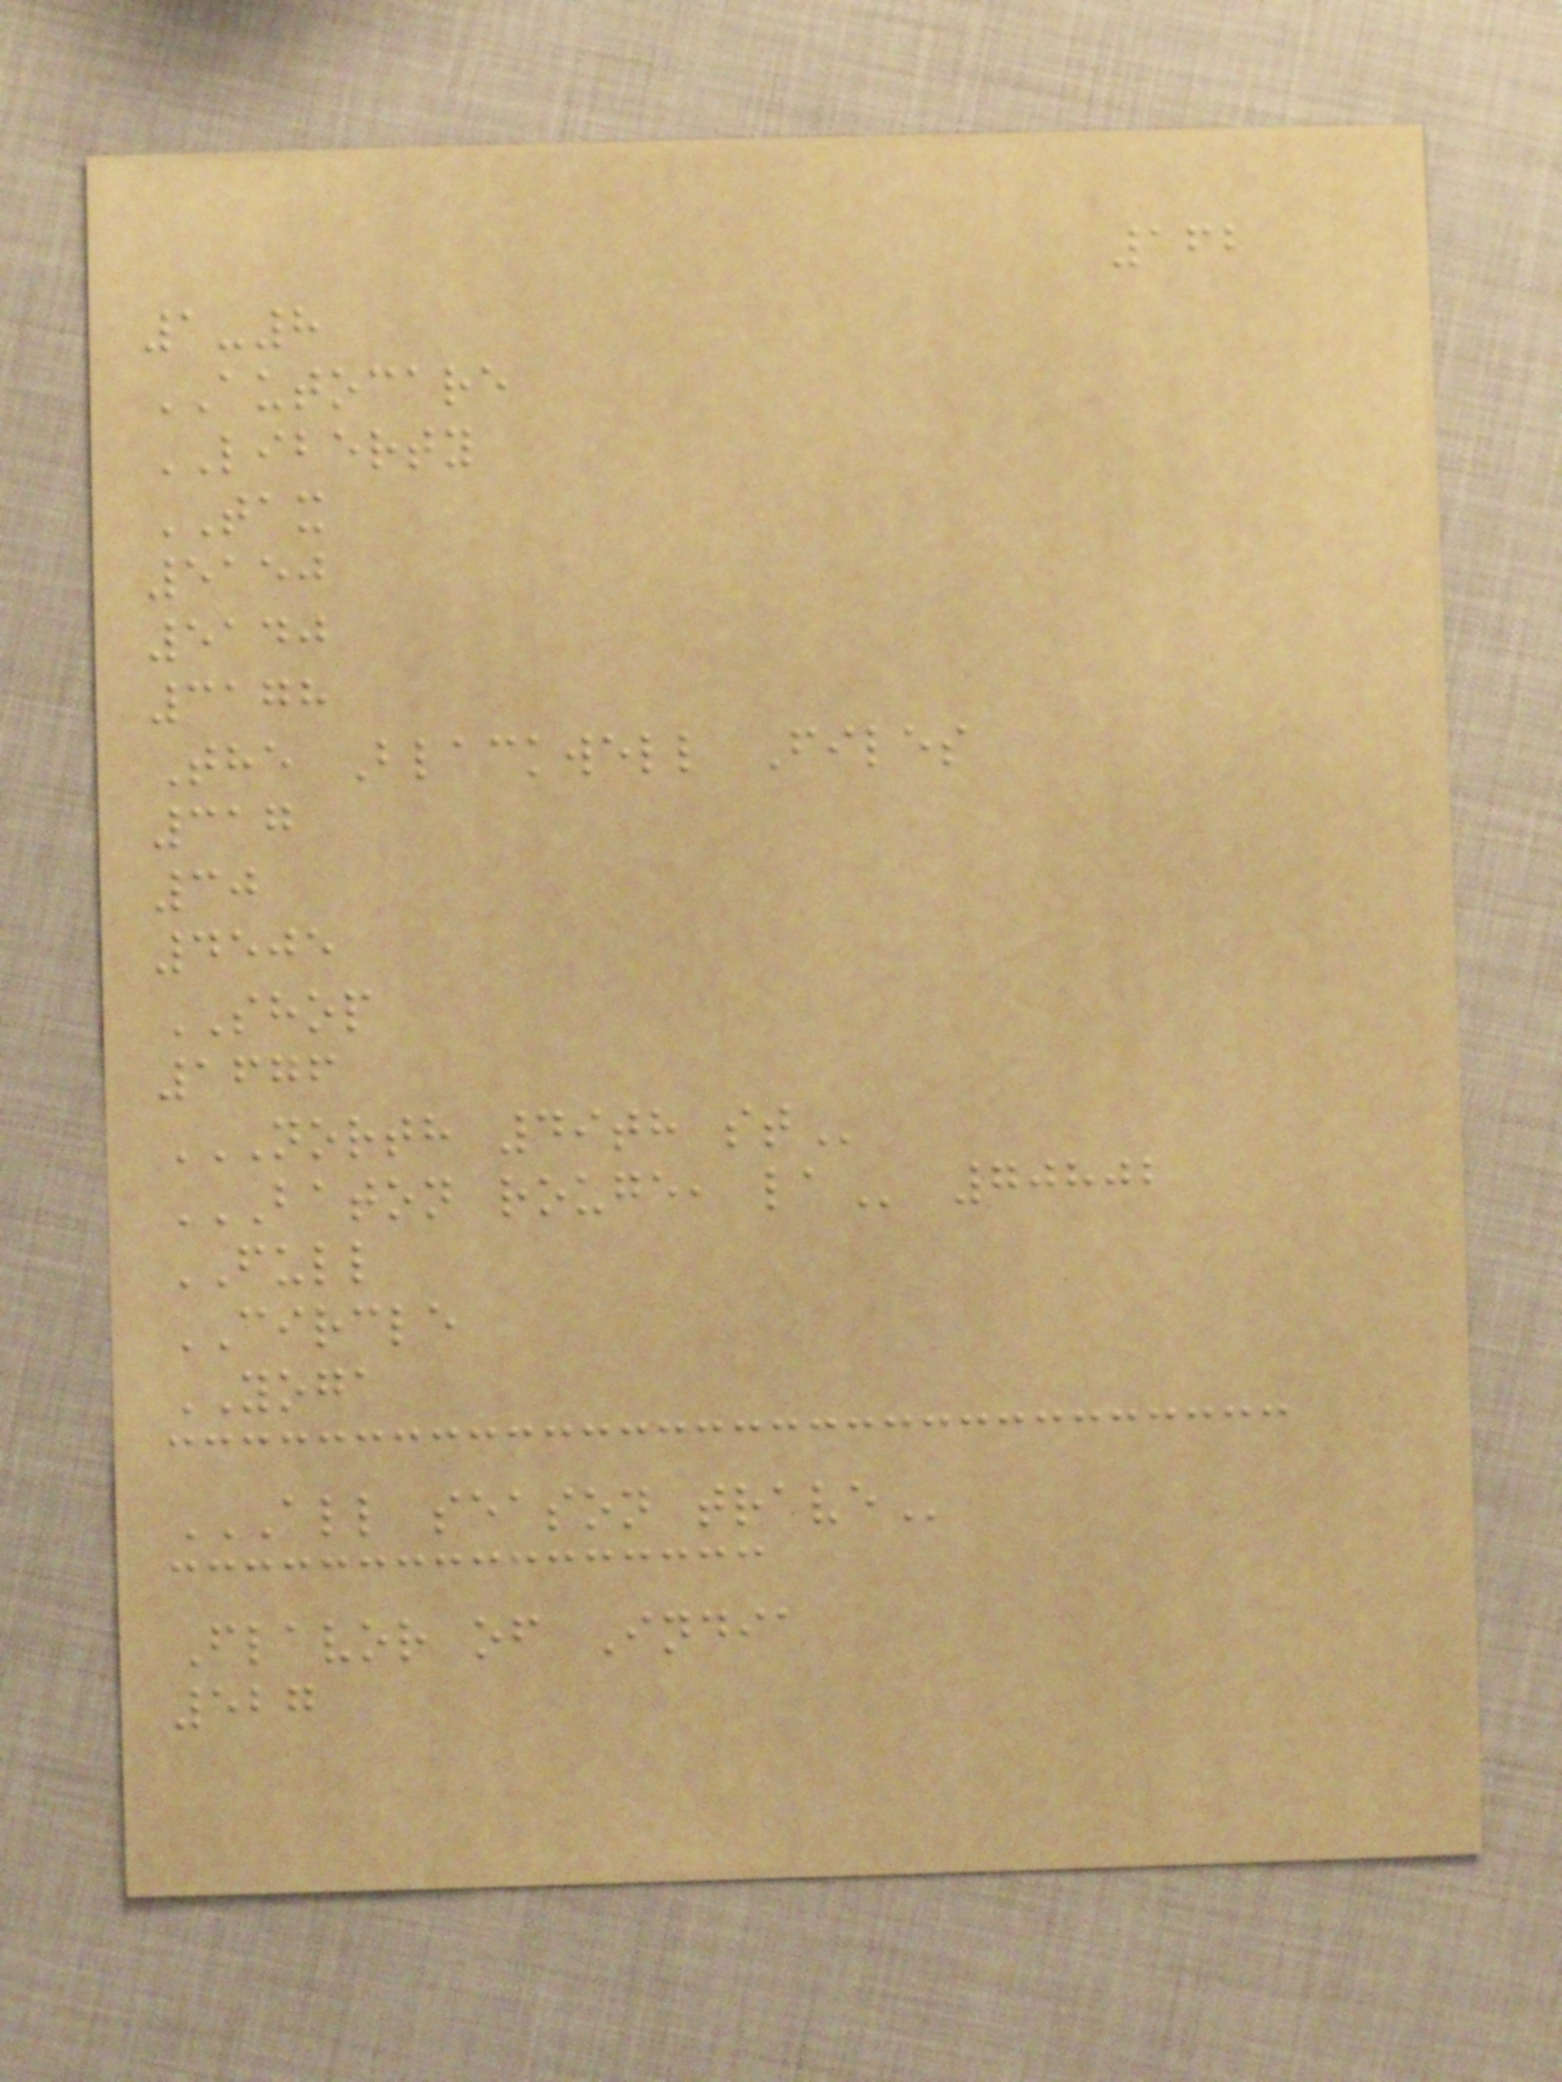162
1-8
AUTOCARE
LIBERTY
TAX
5150
5140
3178
The Blackwell Files
317
30
4505
SHOP
1676
NORTH 49TH ST
BATON ROUGE, LA 70802
FULL
CIRCLE
YOGA
ALL SEASON TRAVE
Flavor of India
527
